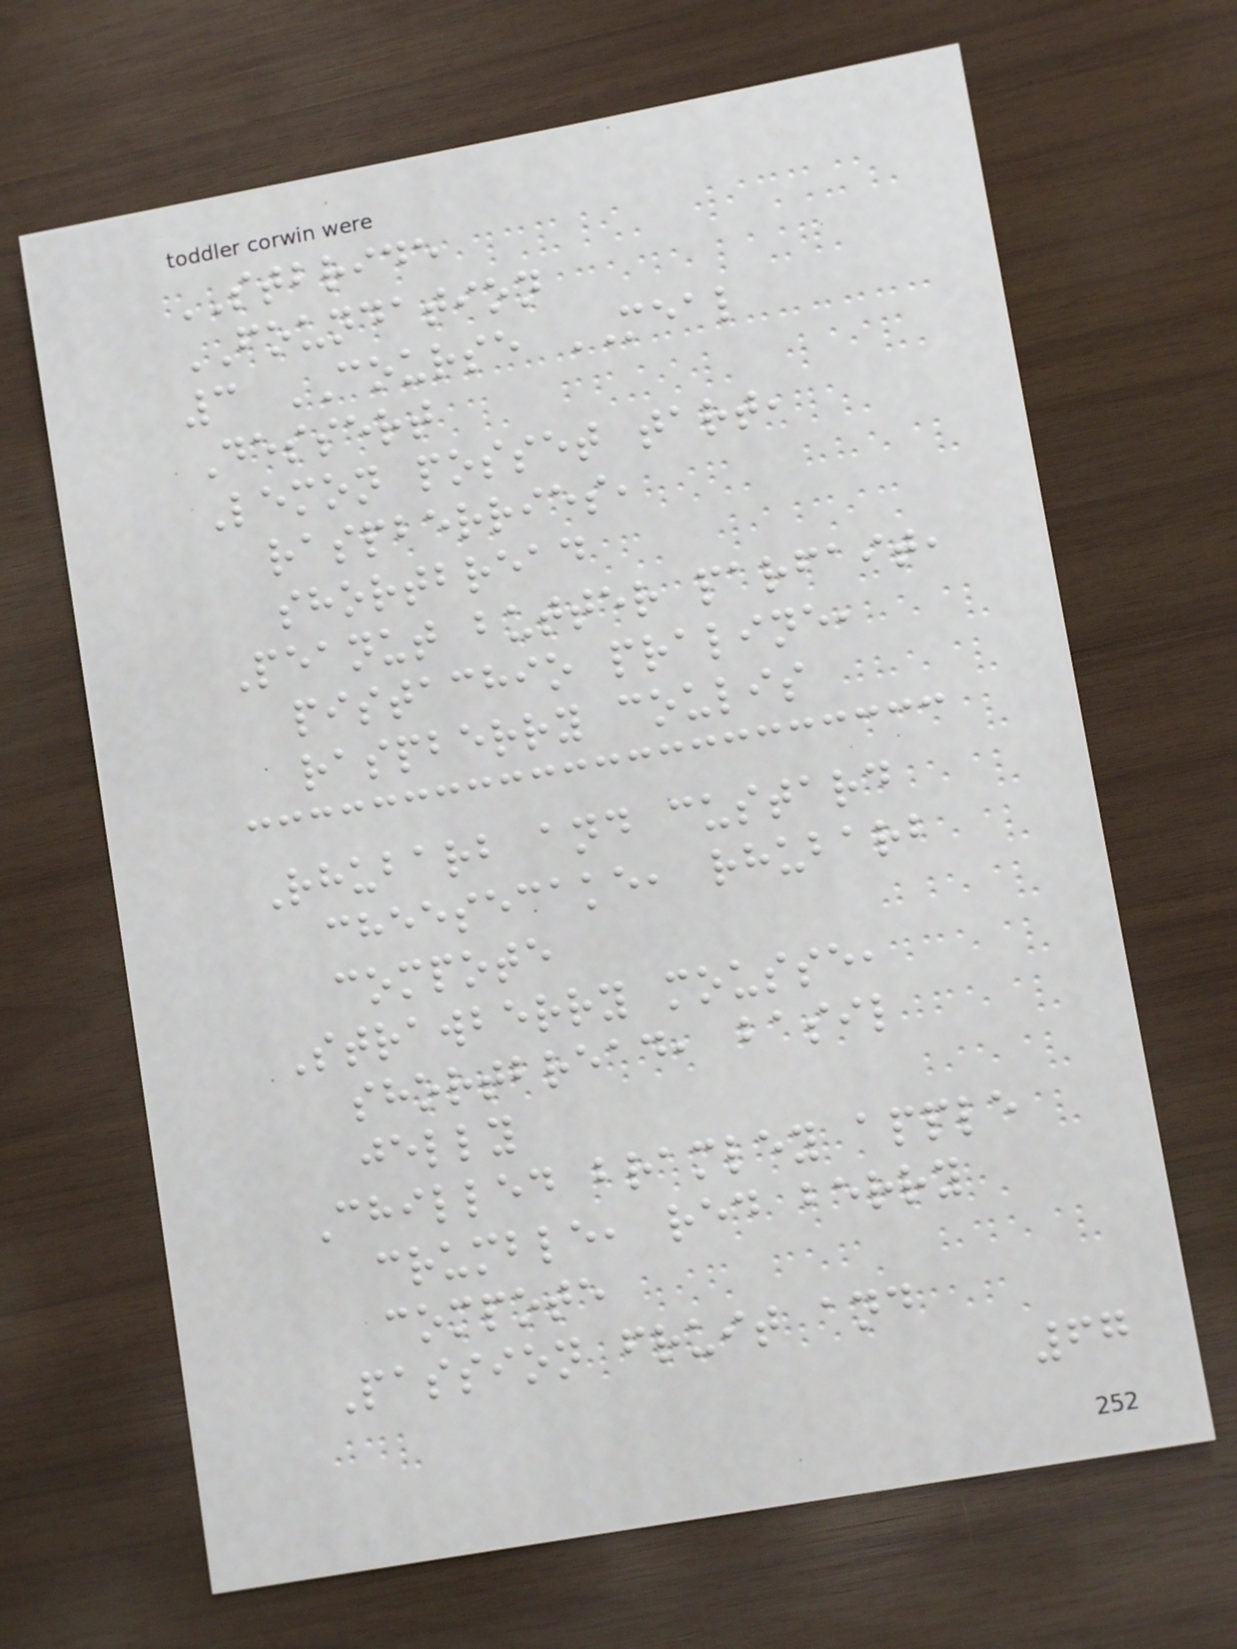STBRIDE
FOUNDATION
3 COURSE MEAL
Dessert
Lemon posset tart,
raspberries,
shortbread
Peanut butter parfait,
pistachio praline,
raspberry coulis
Rhubarb and custard
cheesecake, rhubarb
compote
Strawberry mousse,
shortbread, basil
jelly
Chilled bramley apple
crumble, red berry
compote
Passion fruit and
67
